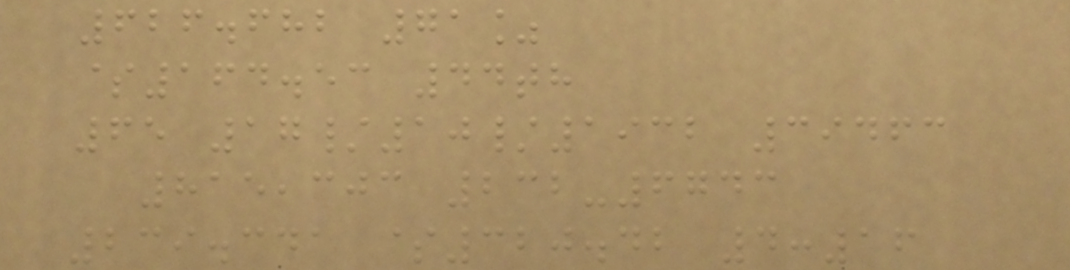626.682 71%
$164.53 44th
65 17/10/1932 39463
815,303 232-6743
239.341 $320.42 4:16
